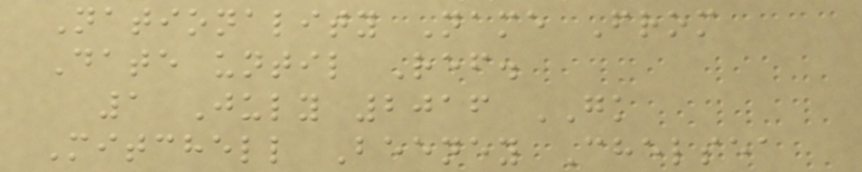Nationality Name From
Date until Ref.
1 July 2016 GK
Mitchell Beeney Chelsea
